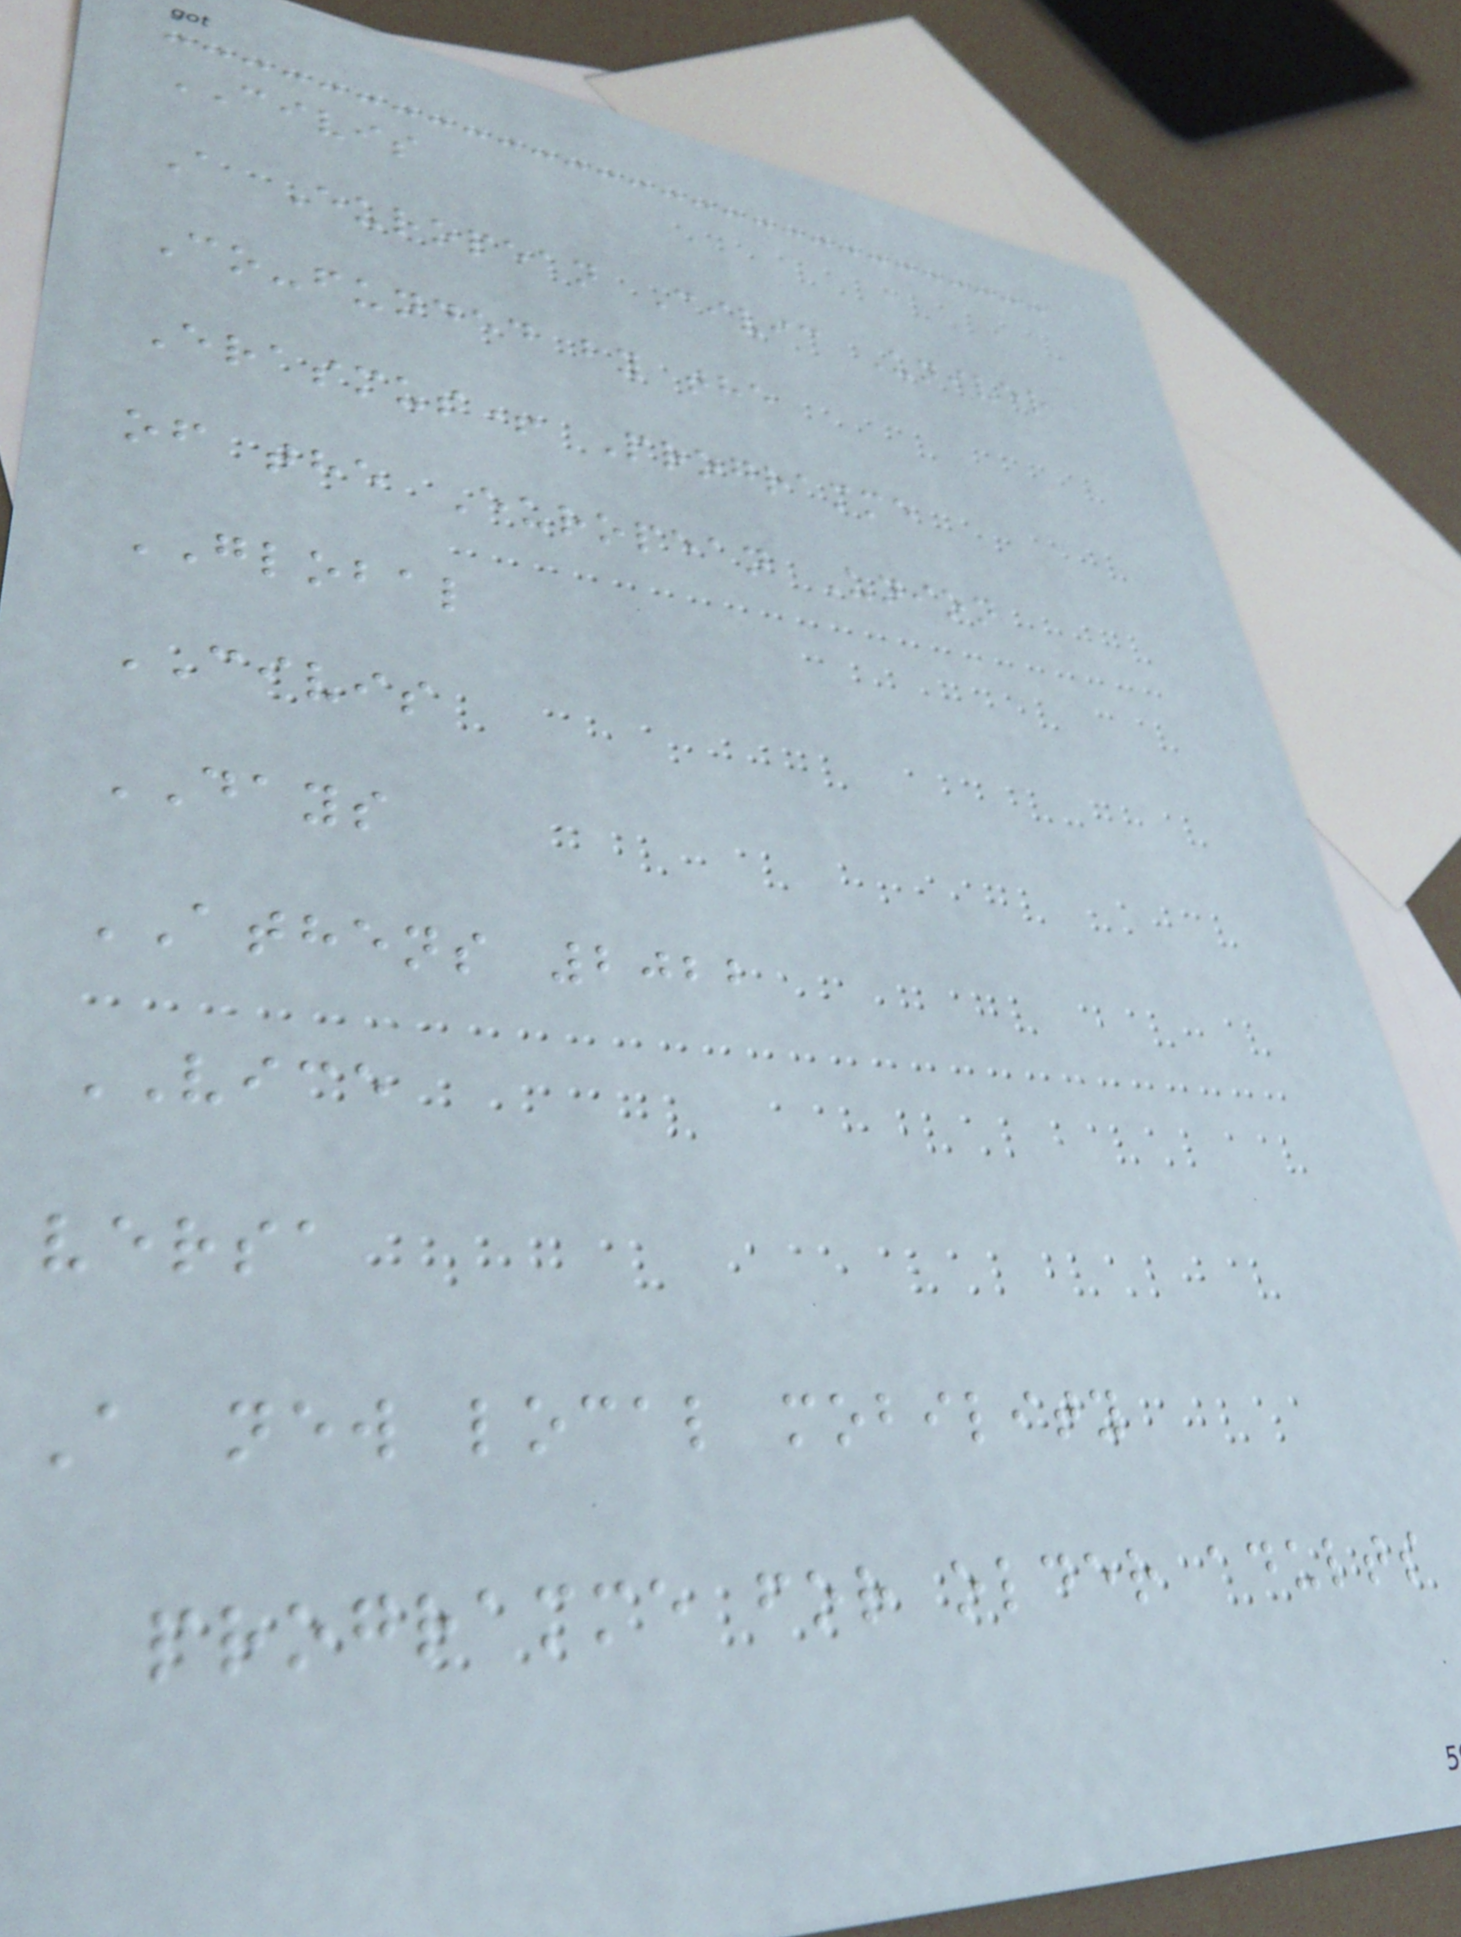CIVIS
A European Civic Univer
Co-funded by the
Erasmus+ Programme
of the European Union
GLOBAL
CIVIS
DAYS
ATHENS 2022
VICE
versa
A new local mobility
programme for older adults
